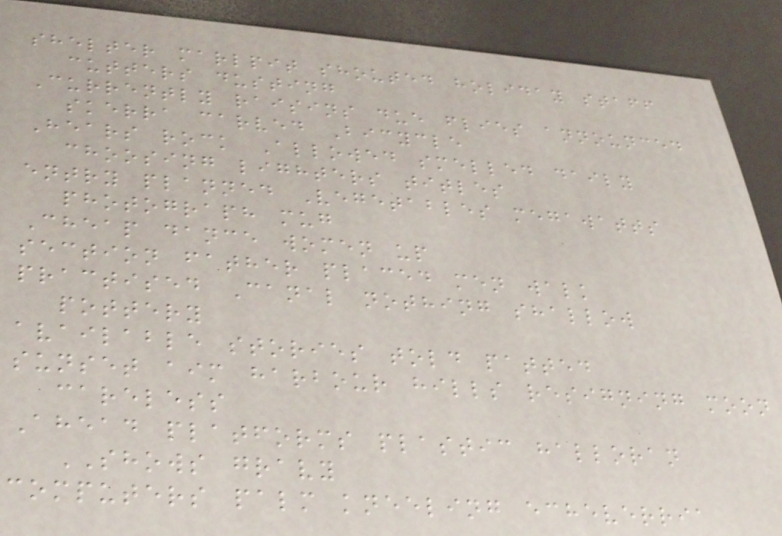shelter marlpit shouted holiday staff
cutters dusting
Currently raisins due flies announced
skerra carved Bicycle
Hears rock Allowed smelled daily
choosing lighters titles
entry planned Vegetables megawatts
photograph mug
Cheap dance women up
section father placed men walk
practised Canal nothing shallow
pottery
available stories told patted
sunset aim harbour hills resigning moon
careless
Ahead platforms plastic halloran
SHOWS gravy
computers palm kneeling echeverria
